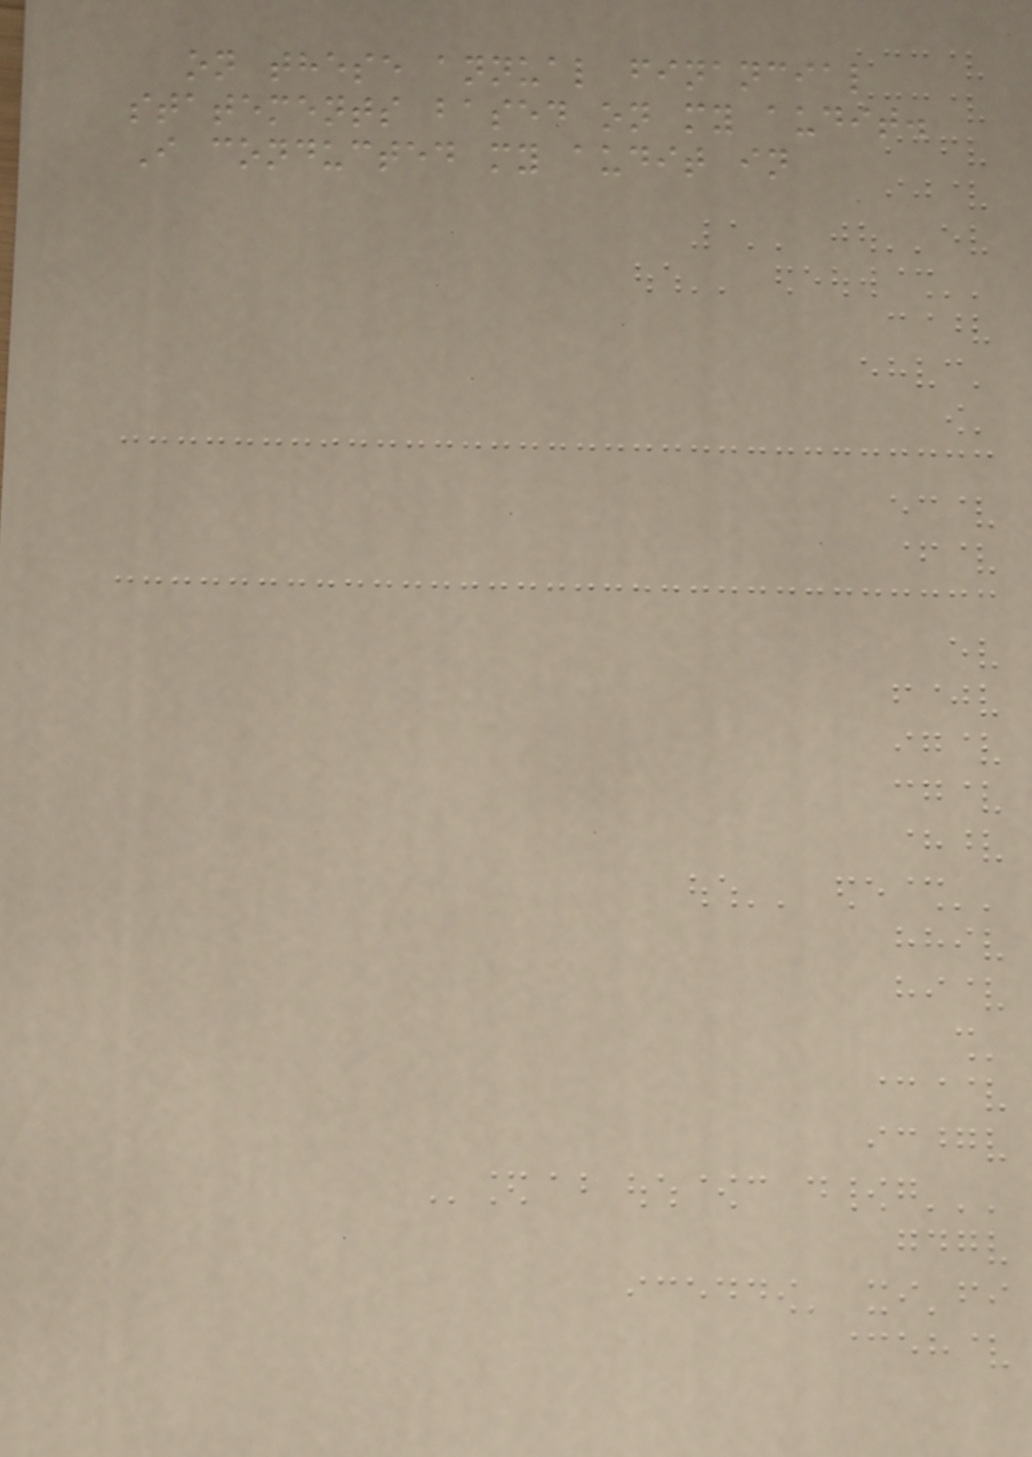on these annual financial
statements based on my audit.
I conducted my audit in
